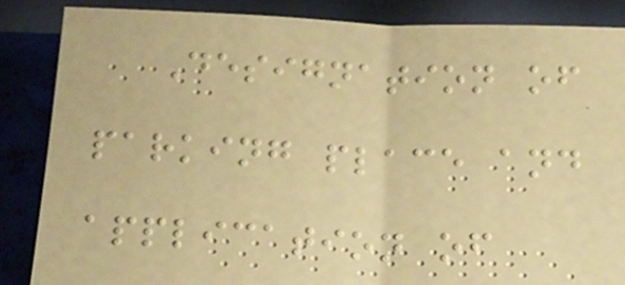Designation of
parking place and
application of
